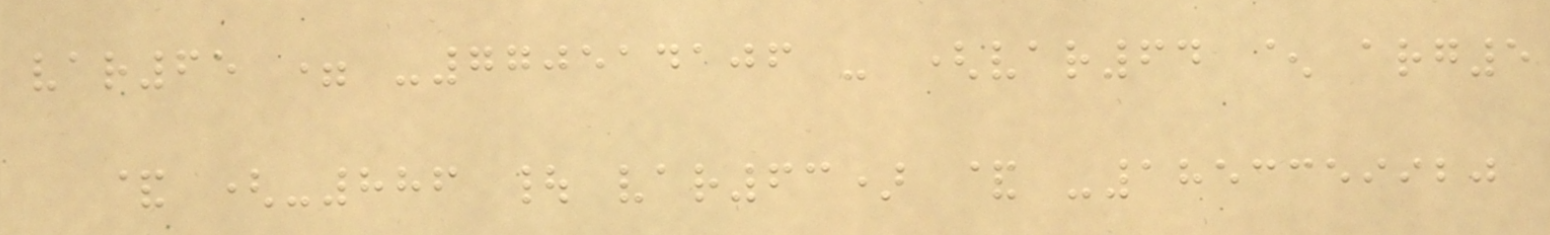var65 = -770514106 - (var64 ^ arg5
& (-886 | var63) & -1853359920
